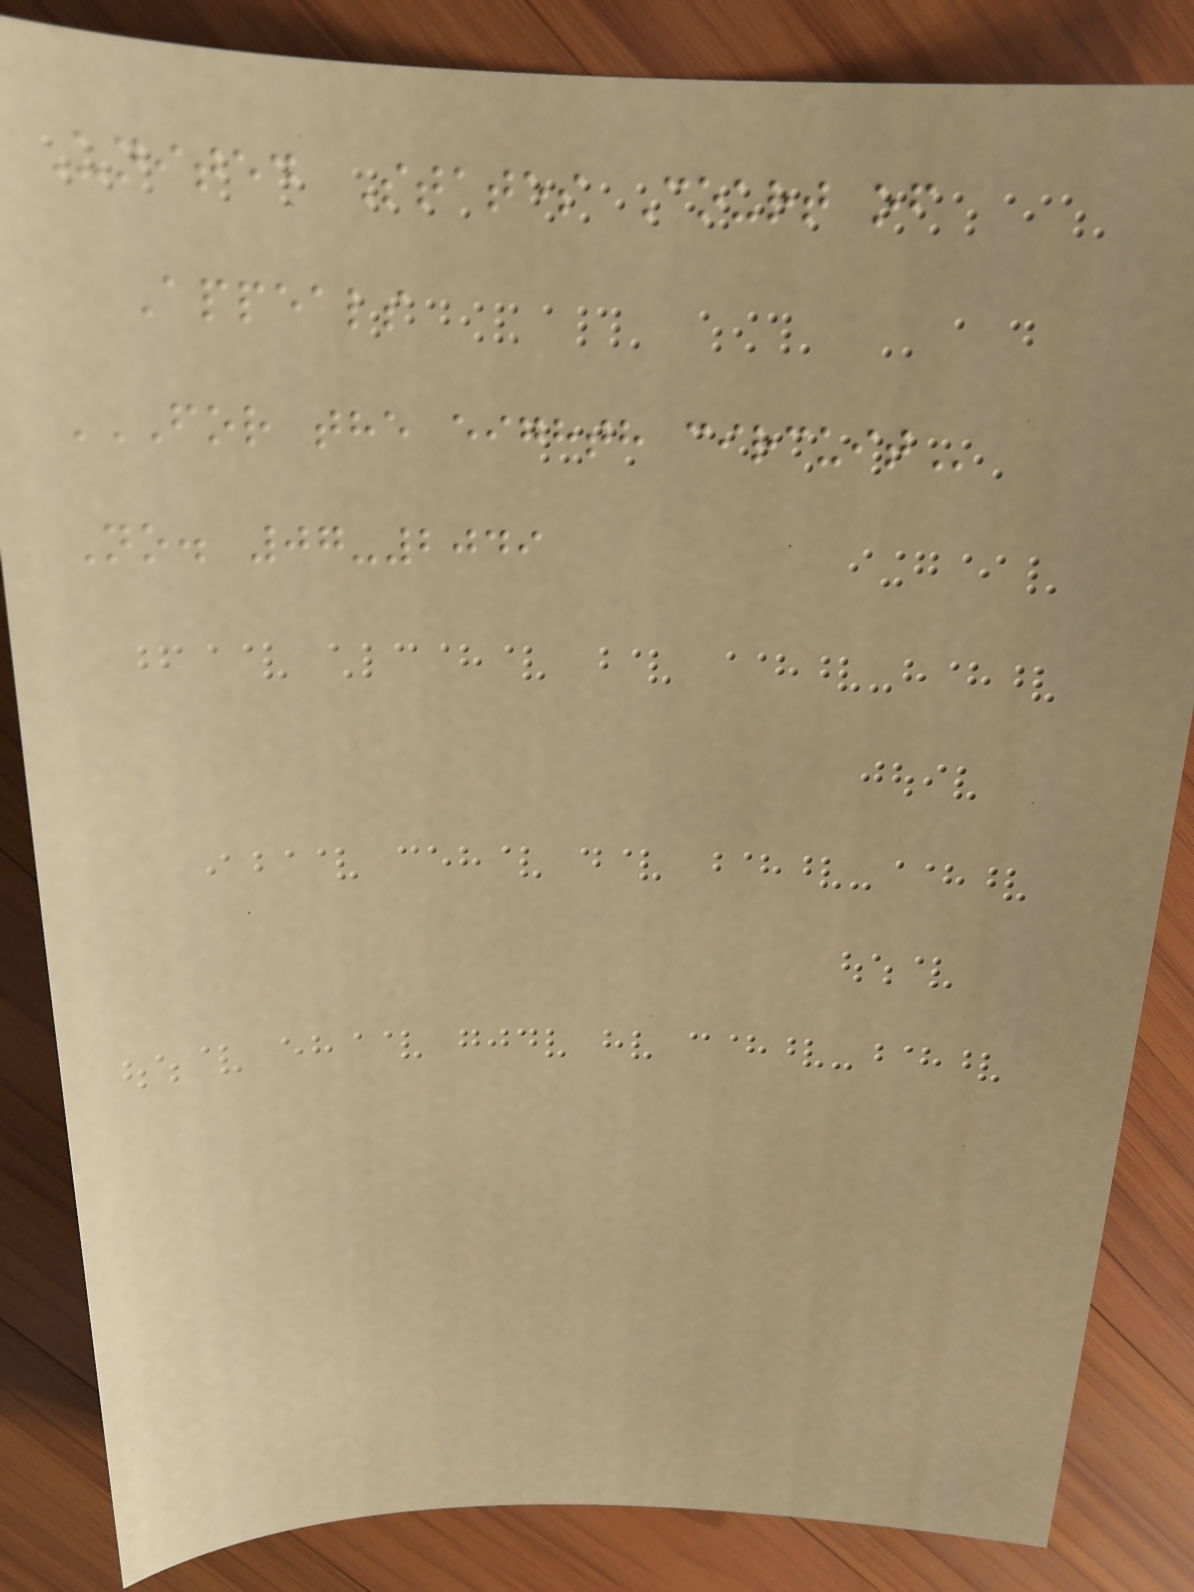United States Court of
Appeals
FOR THE EIGHTH CIRCUIT
No. 07-2049
